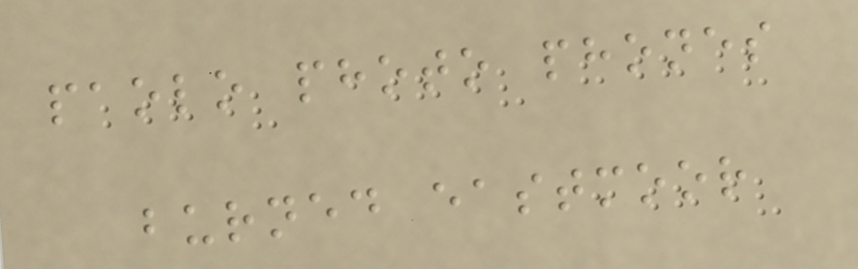paolo photo phones
burned eastmoor
